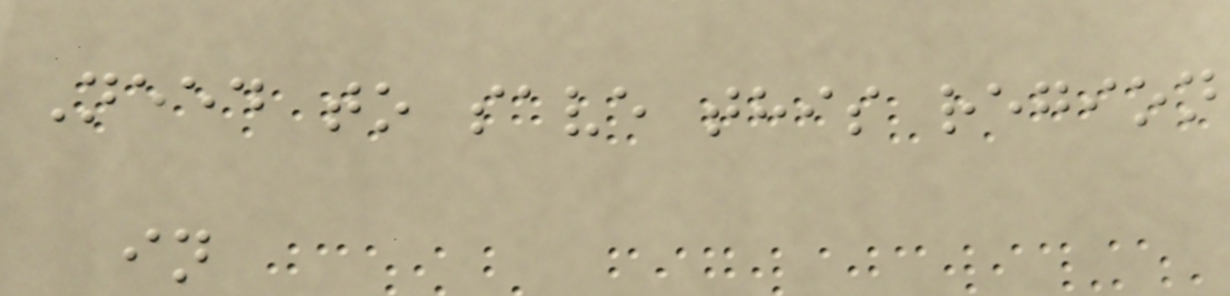Need to save this region
in
